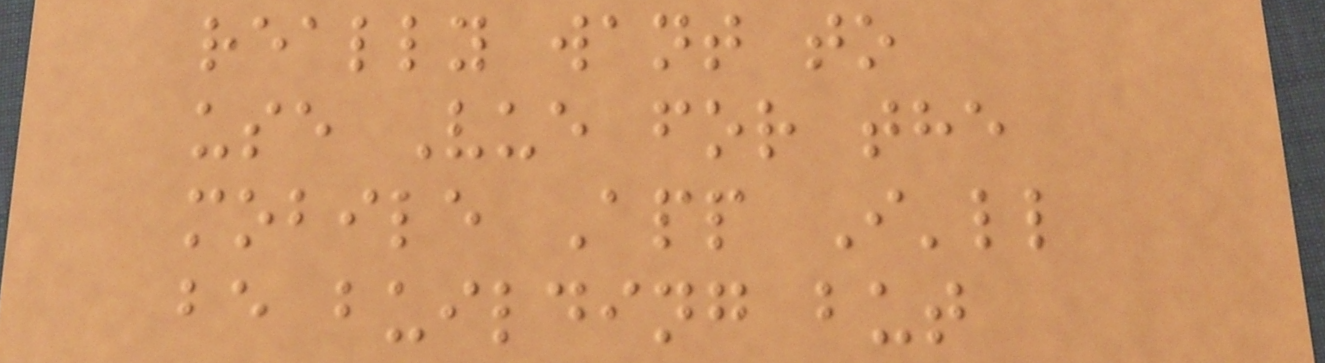really want to
use Vue for the
mobile App I'll
be building but
